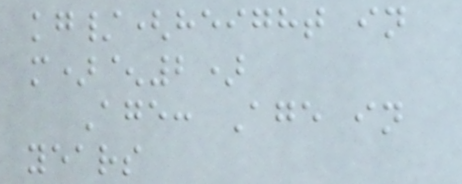kg/(height in
m)^2)
Age: Age in
years
